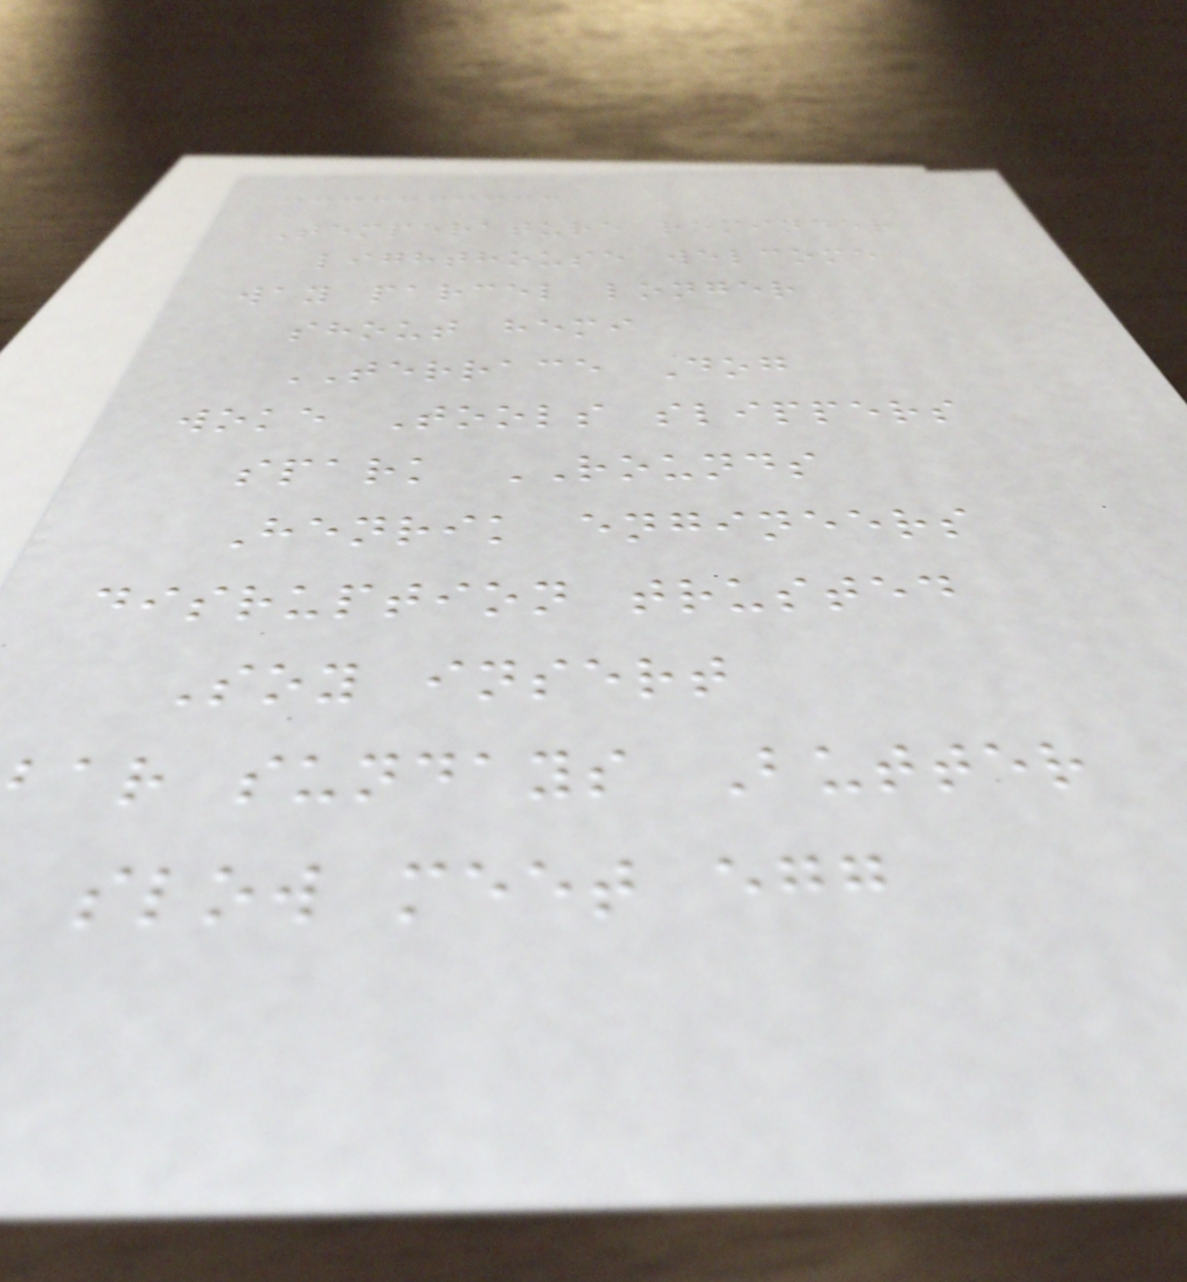Temperature reminder
lighthouse welcome
way parcel longer
shout hemi
TERRACE Dog
woke Tools slippers
spark ROUNDS
Henrik engineers
disruption trusted
Soy insert
bar sundays Butter
slow meet egg
